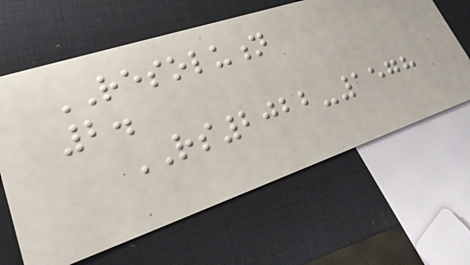RESOLUTION
2.
RS2022-1578
